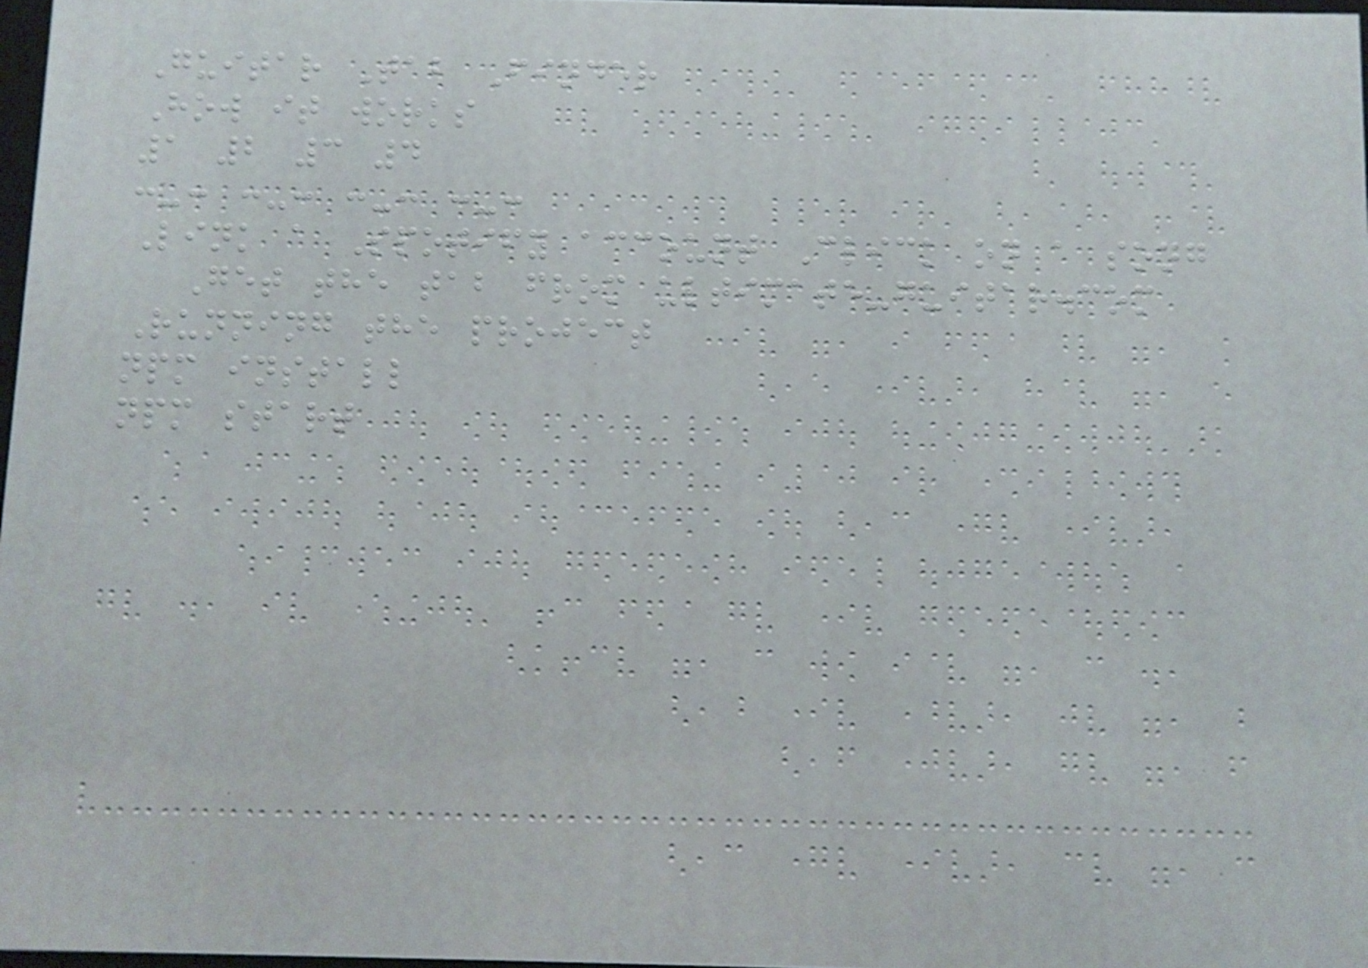Guitar Tab Finder
How it works
1 2 3 4
:-: :-: :-: :-:
Link a Spotify account Click on a song
Get the tab from ultimate-guitar.com
Running the project
npm install
npm start
